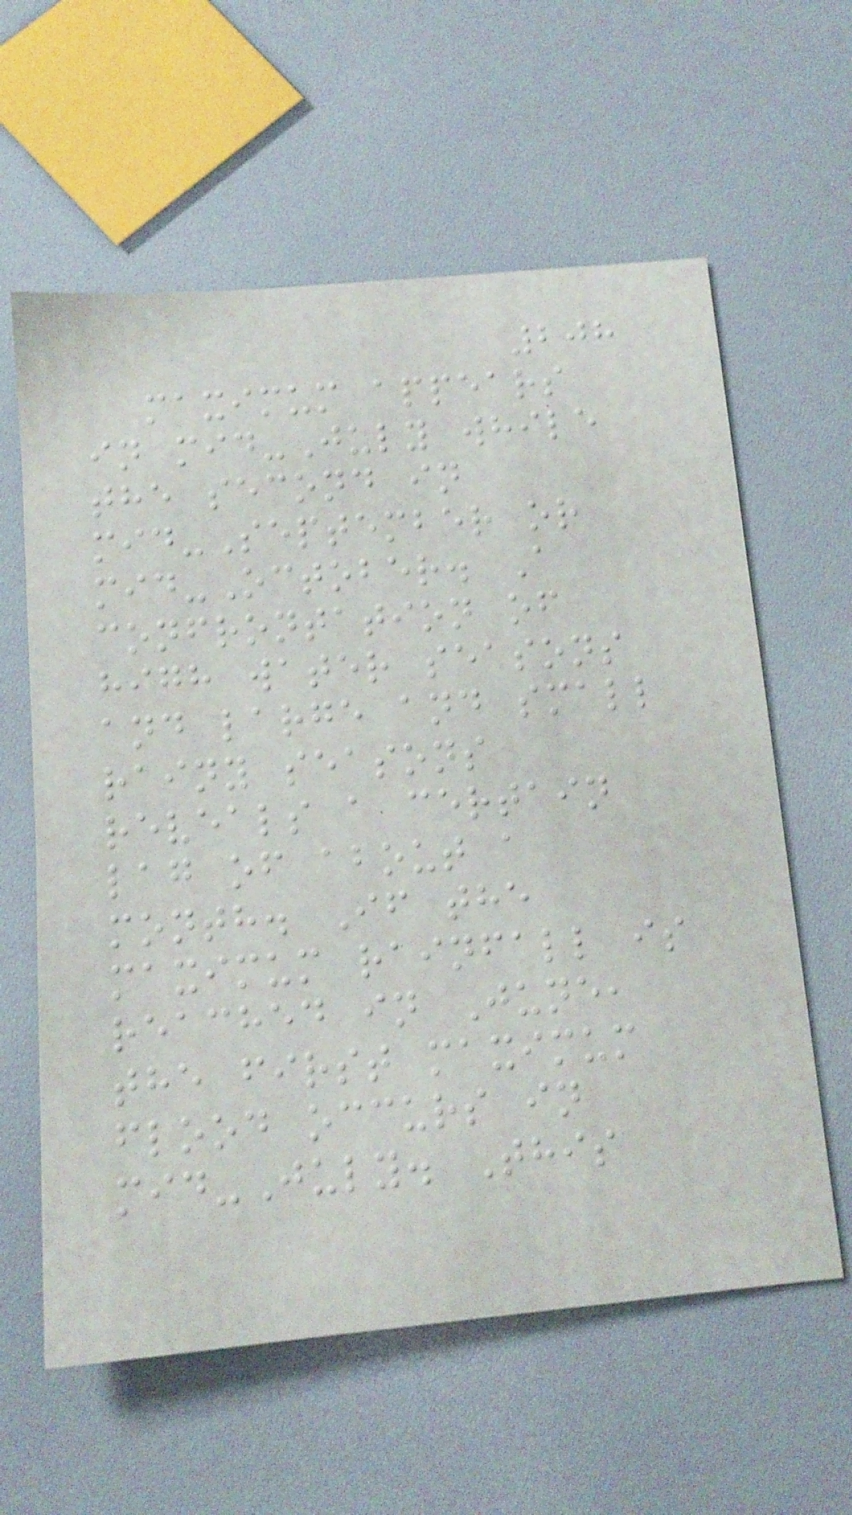208
maximum appears
in mid-July while
the second in
mid-September or
mid-October. A
confrontation of
high water seasons
and large and small
rainy seasons
reveals a certain
lag of about a
month. If the
maximum rainfall is
reached in June,
the first maximum
flood occurs in
mid-July. This
